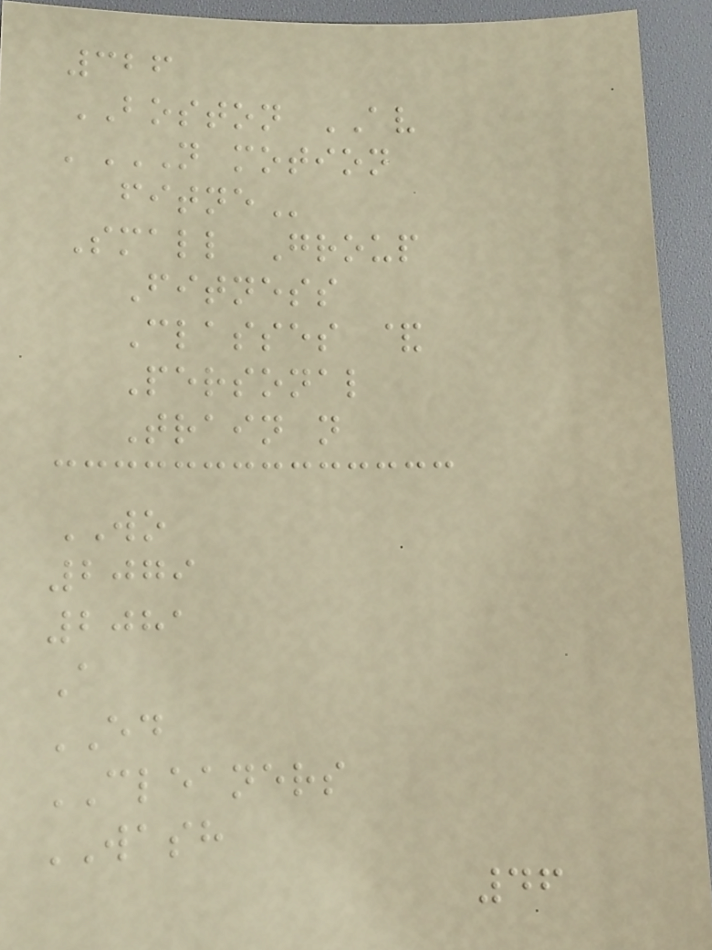326
BOSTON AV
'N MOTION
FITNE
Small Group
Fitness
Classes &
Personal
Train n
WO
2079
2081
A
ED
CLEANERS
WASH
46
